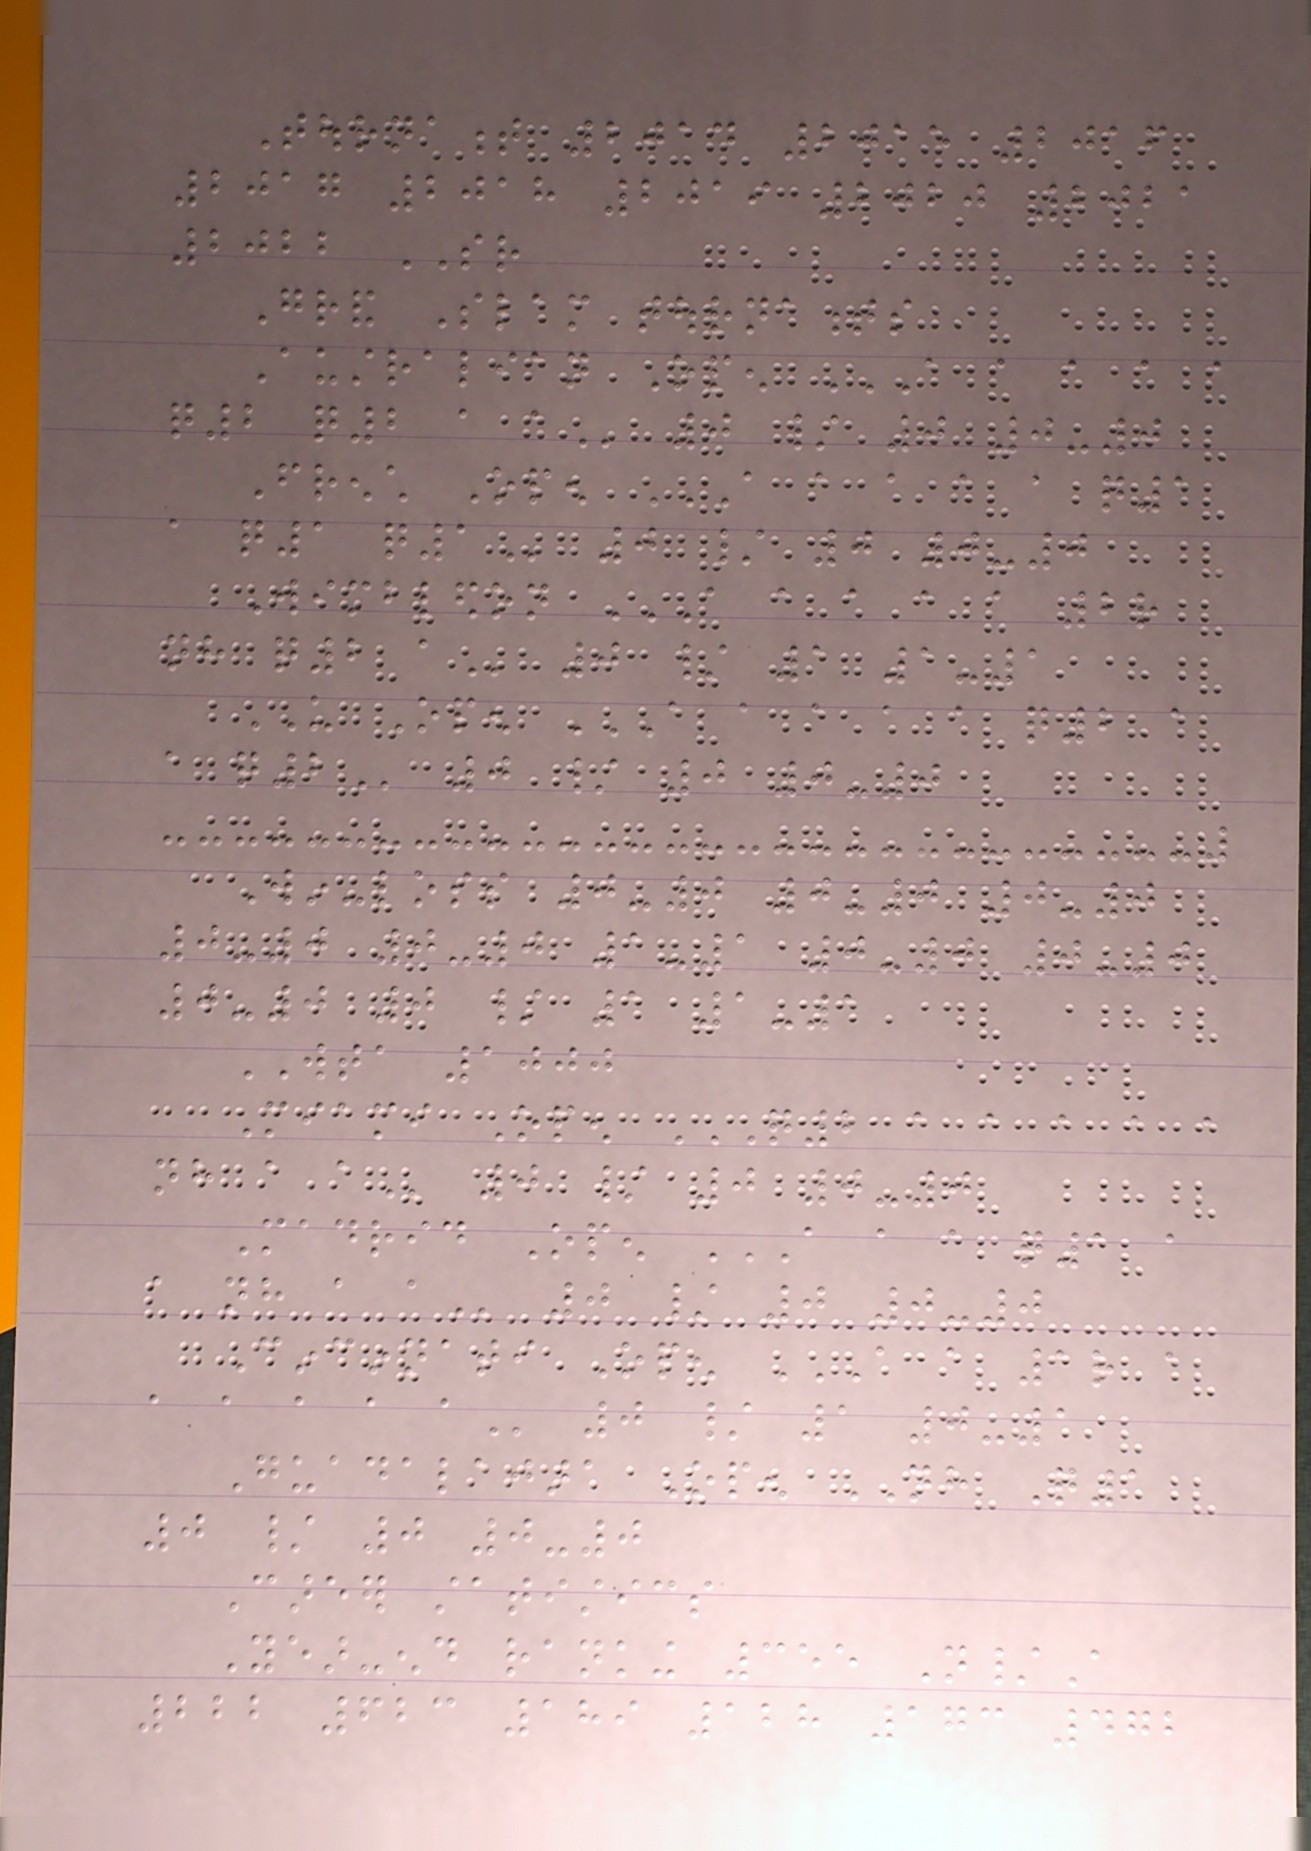Tournament 2014 2015 2016
2017 2018 2019 2020 2021
2022 SR
Grand Slam tournaments
Australian Open A A A A A
Q2 Q2 A A 0 / 0 0-0
French Open A A A A A Q1
A Q1 Q1 0 / 0 0-0
Wimbledon A A A A A 2R
NH Q2 A 0 / 1 1-1
US Open A A A A A Q2 A
A Q2 0 / 0 0-0
Win-loss 0-0 0-0 0-0
0-0 0-0 1-1 0-0 0-0
0-0 0 / 1 1-1
WTA 1000
Miami Open Q2 A A A A A
NH A A 0 / 0 0-0
Madrid Open A A A Q1 A
A NH A A 0 / 0 0-0
Cincinnati Open A A 1R A
A A A A A 0 / 1 0-1
Guadalajara Open NH Q1
0 / 0 0-0
Career statistics
Year-end ranking 355 N/A
222 623 189 128 173 472
